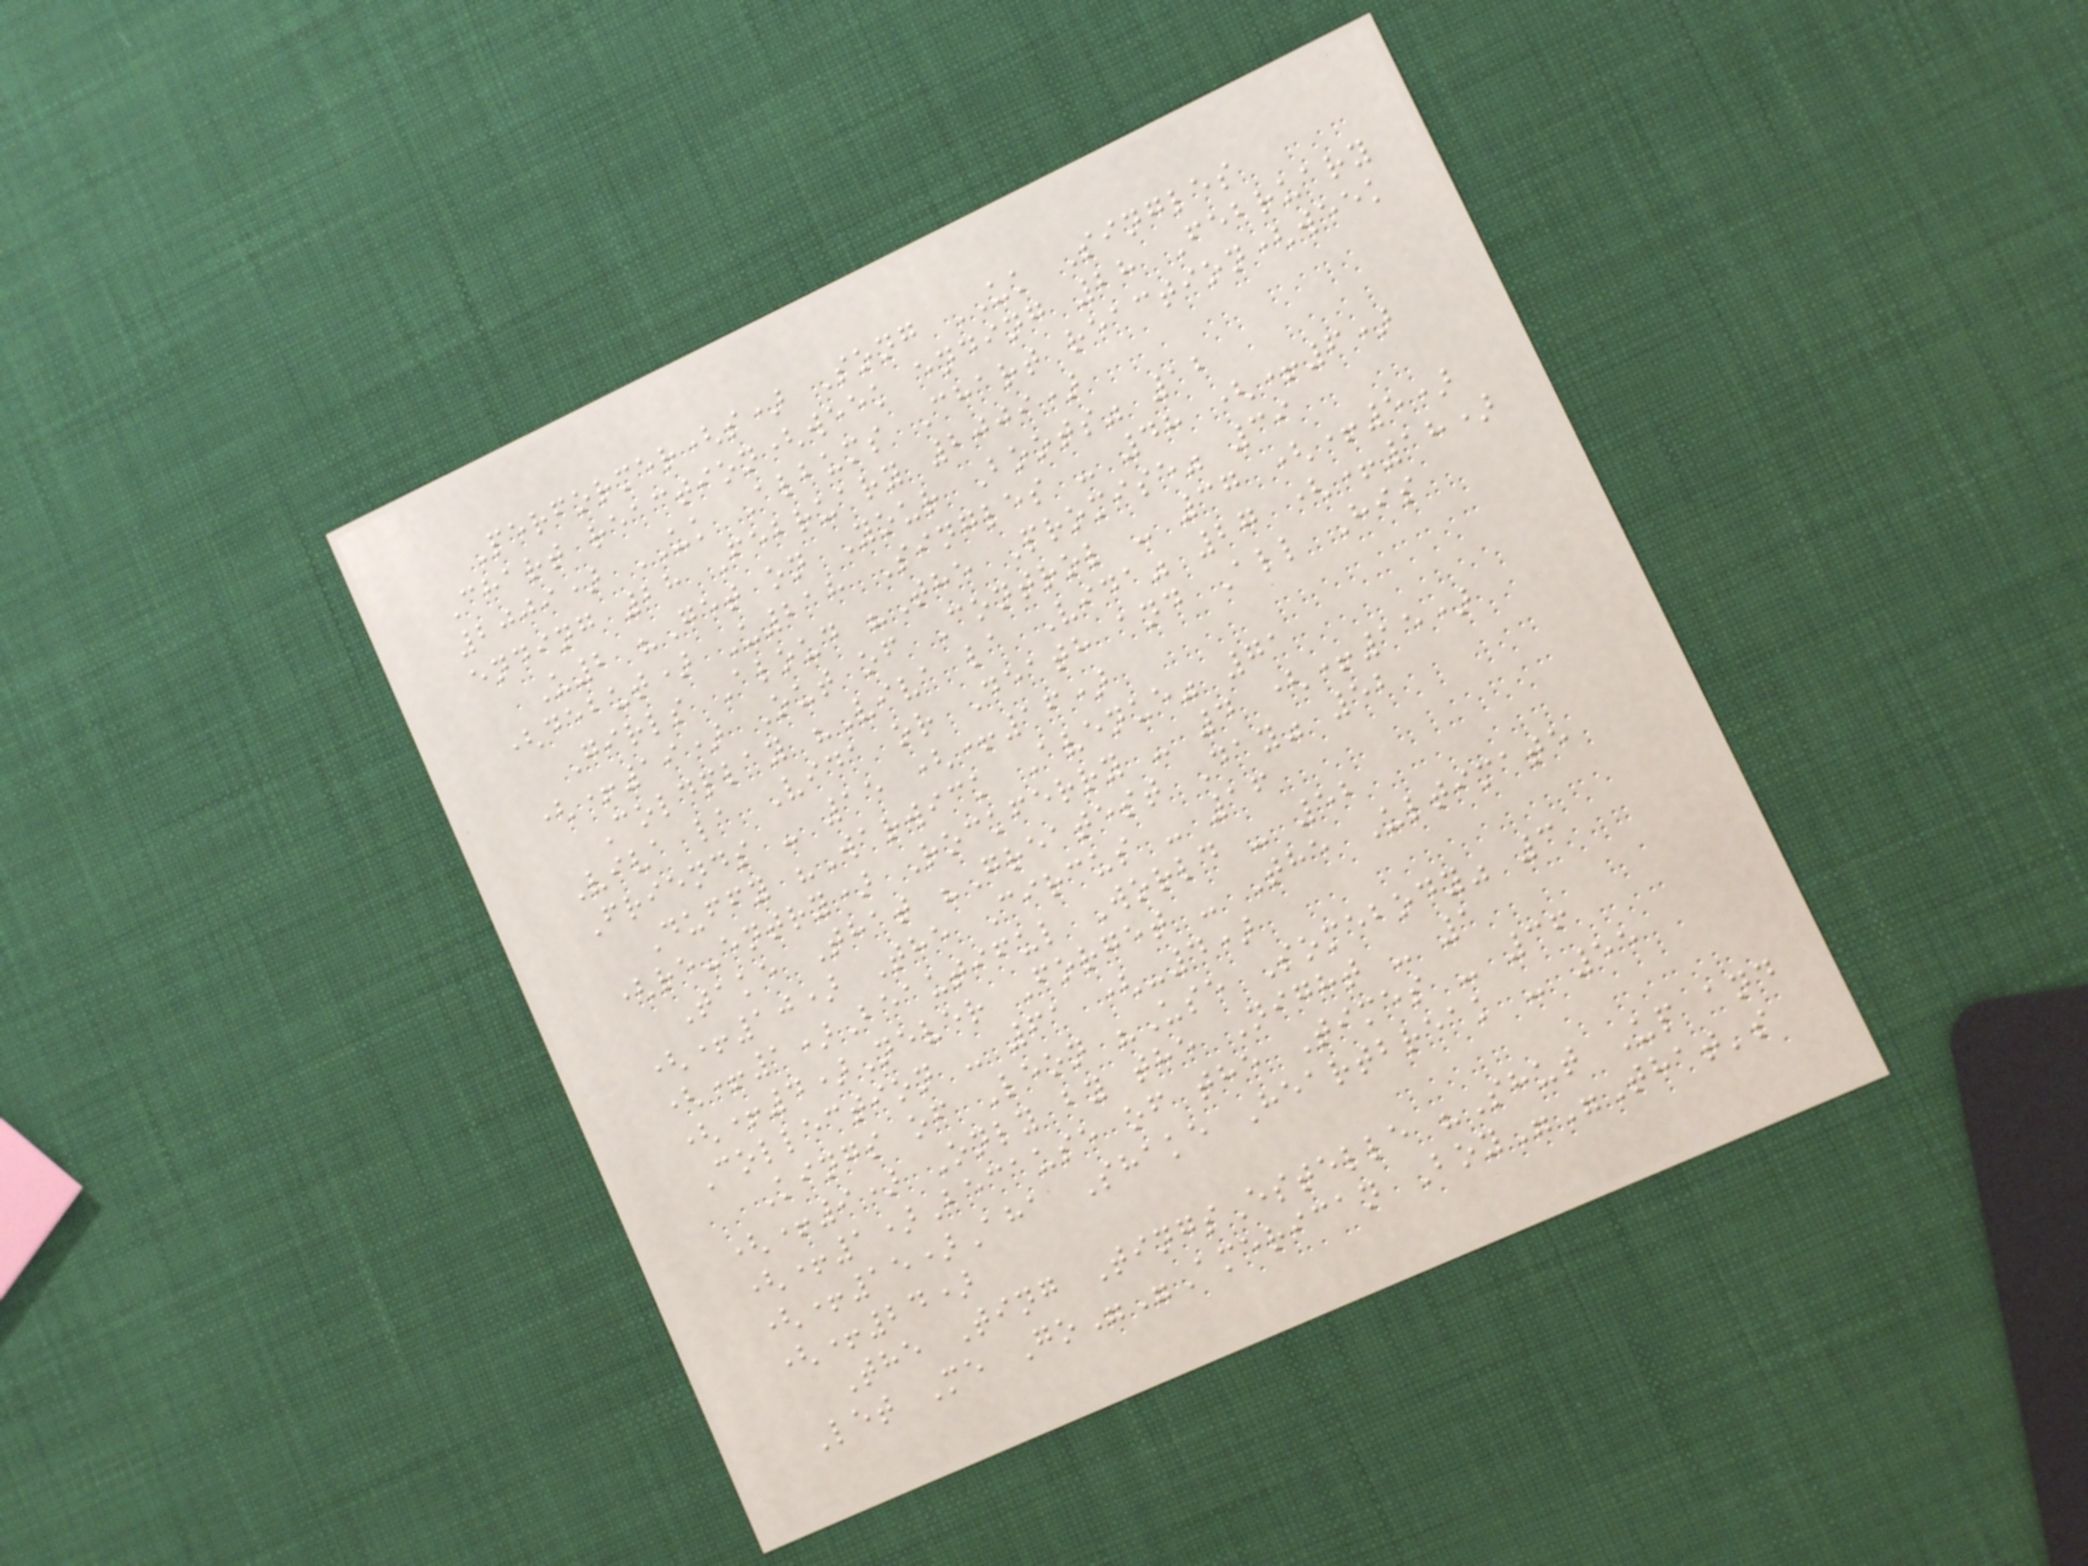Performer(s) Song UK Singles
Chart reaction(week ending 28 February
2009) UK Albums Chart reaction(week
ending 28 February 2009)
U2 "Get on Your Boots" 12
(debut) U218 Singles - 48 (+6)
Girls Aloud "The Promise" 39
(+19) Out of Control - 37 (+5)
Coldplay "Viva la Vida" 27 (+18)
Viva la Vida or Death and All His
Friends - 15 (+16)
Duffy "Warwick Avenue" 71
(re-entry) Rockferry - 4 (+15)
Take That "Greatest Day" 52
(+10) The Circus - 16
(+1)Beautiful World - 52
(+4)Never Forget - The Ultimate
Collection - 61 (-4)
Kings of Leon "Use Somebody" 3
(+9) Only by the Night - 1
(+1)Because of the Times - 36
(+15)Aha Shake Heartbreak - 55
(+24)
The Ting TingsEstelle "Shut Up and
Let Me Go""American Boy""That's
